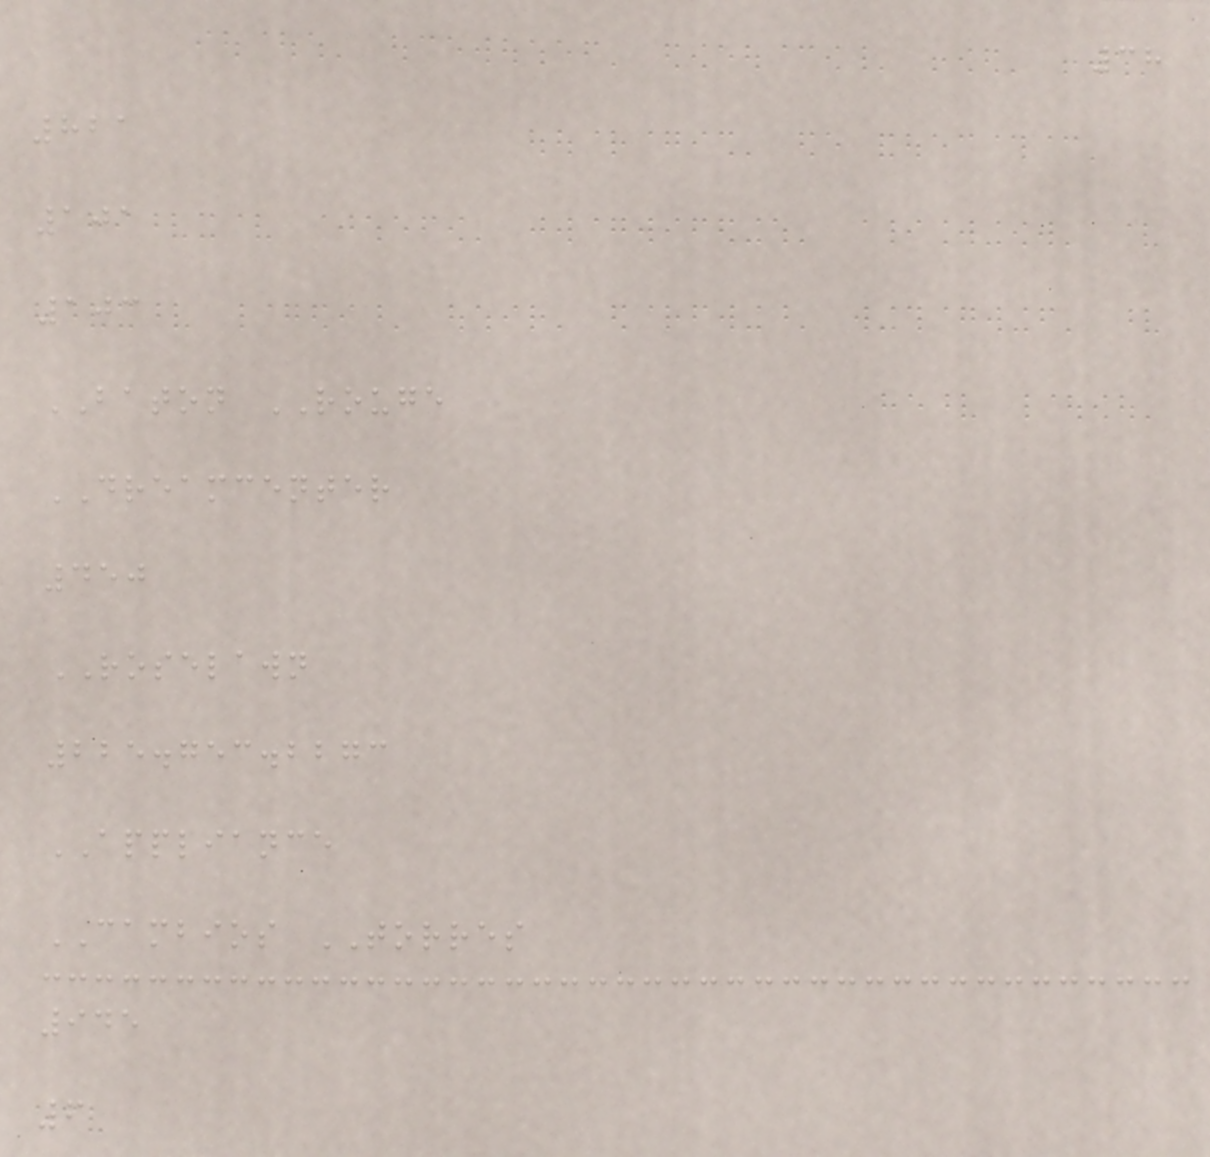38
821
101
103
BATON ROUGE
DREAMCENTER
450
ROSELAWN
225.753.2273
APPLIANCE
CAMBIOS TORRES
945
6
